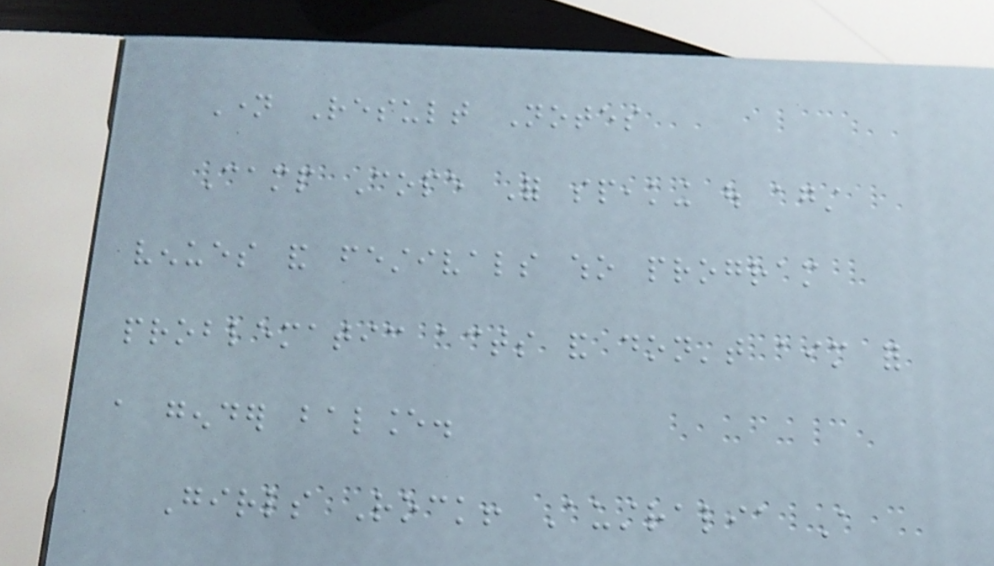Name Result Notes
Camp Cope For speaking out against
venues and festivals who program
problematic acts and don't aim for
a gender balance.
Girls Rock! Australia A
